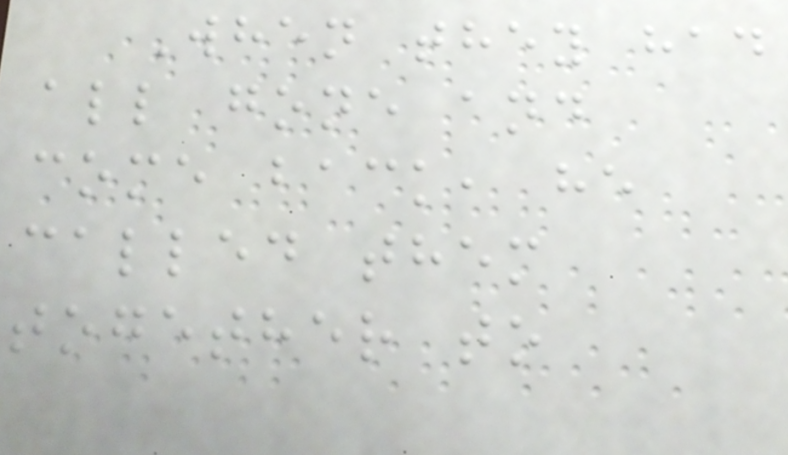When they had
all gone and
come back, he
called them
together to
